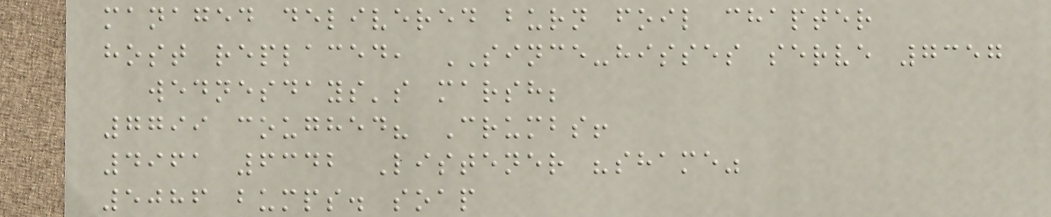managed delivered burn foil chapter
host replaced, SINCE-hisses serve 7357
wednesdays's marsh;
7799 coughed? Crumbs!
4961 6342 Listener "shame"
5086 bumps. soap
